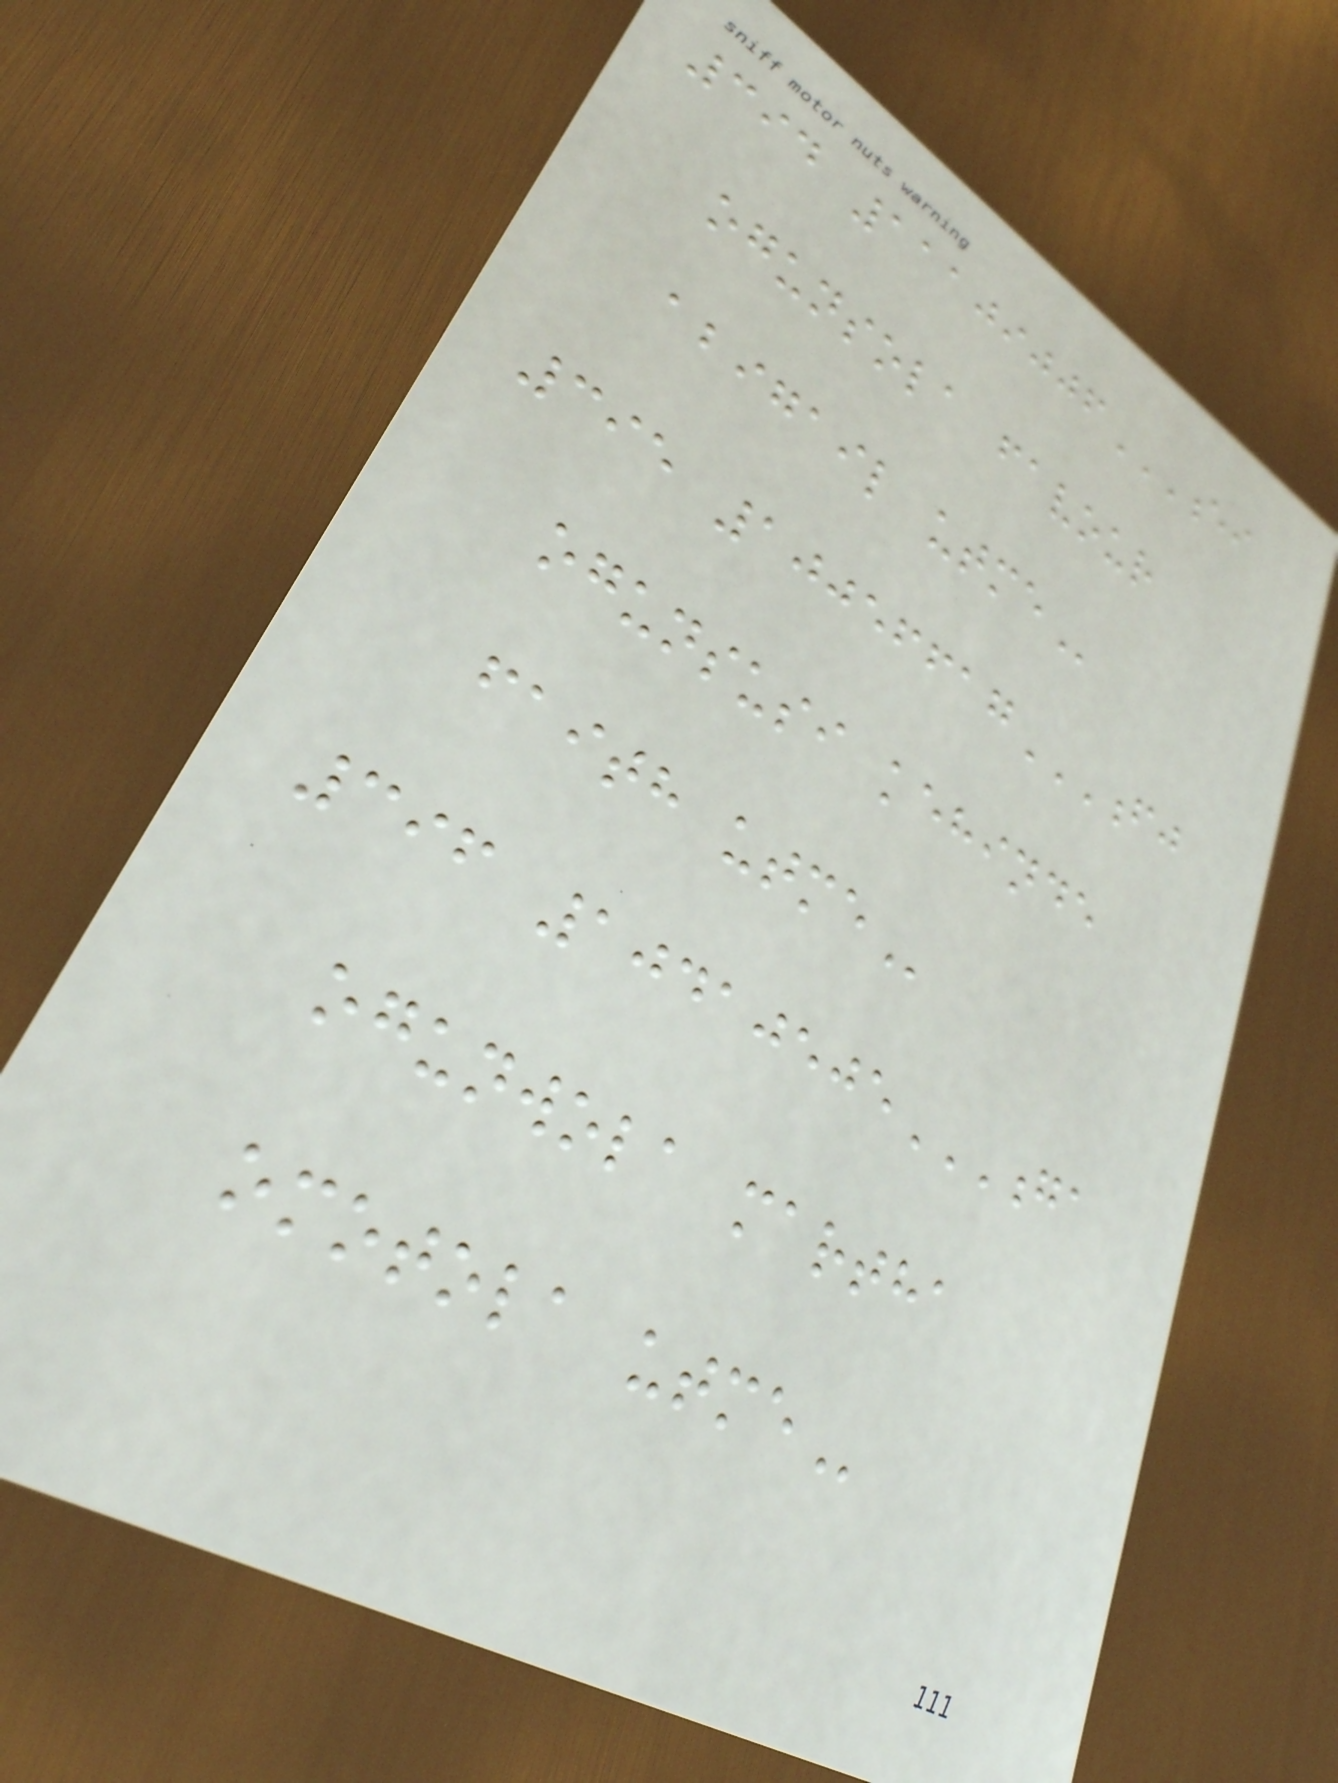394 11109006EI
OGUNSOLA FAVOUR
ABIGAIL UTME
395 10056617FJ
OGUNSUSI KEHINDE
FAITH UTME
396 10410505GA
OGUNWOLA MARTHA
OMOTOLA UTME
